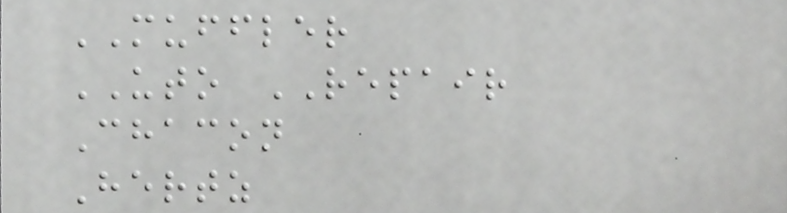MUFFLER
UTO REPAIR
Chacon
Hertz
